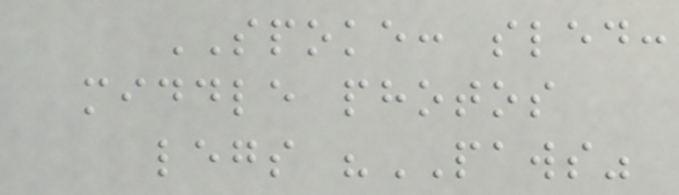SPOKE: sled:
middle photos
legs "PAWS"
